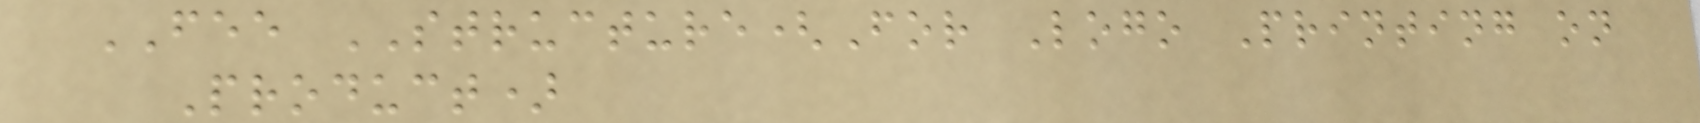FEE STRUCTURE(For Logo Printing on
Product)
